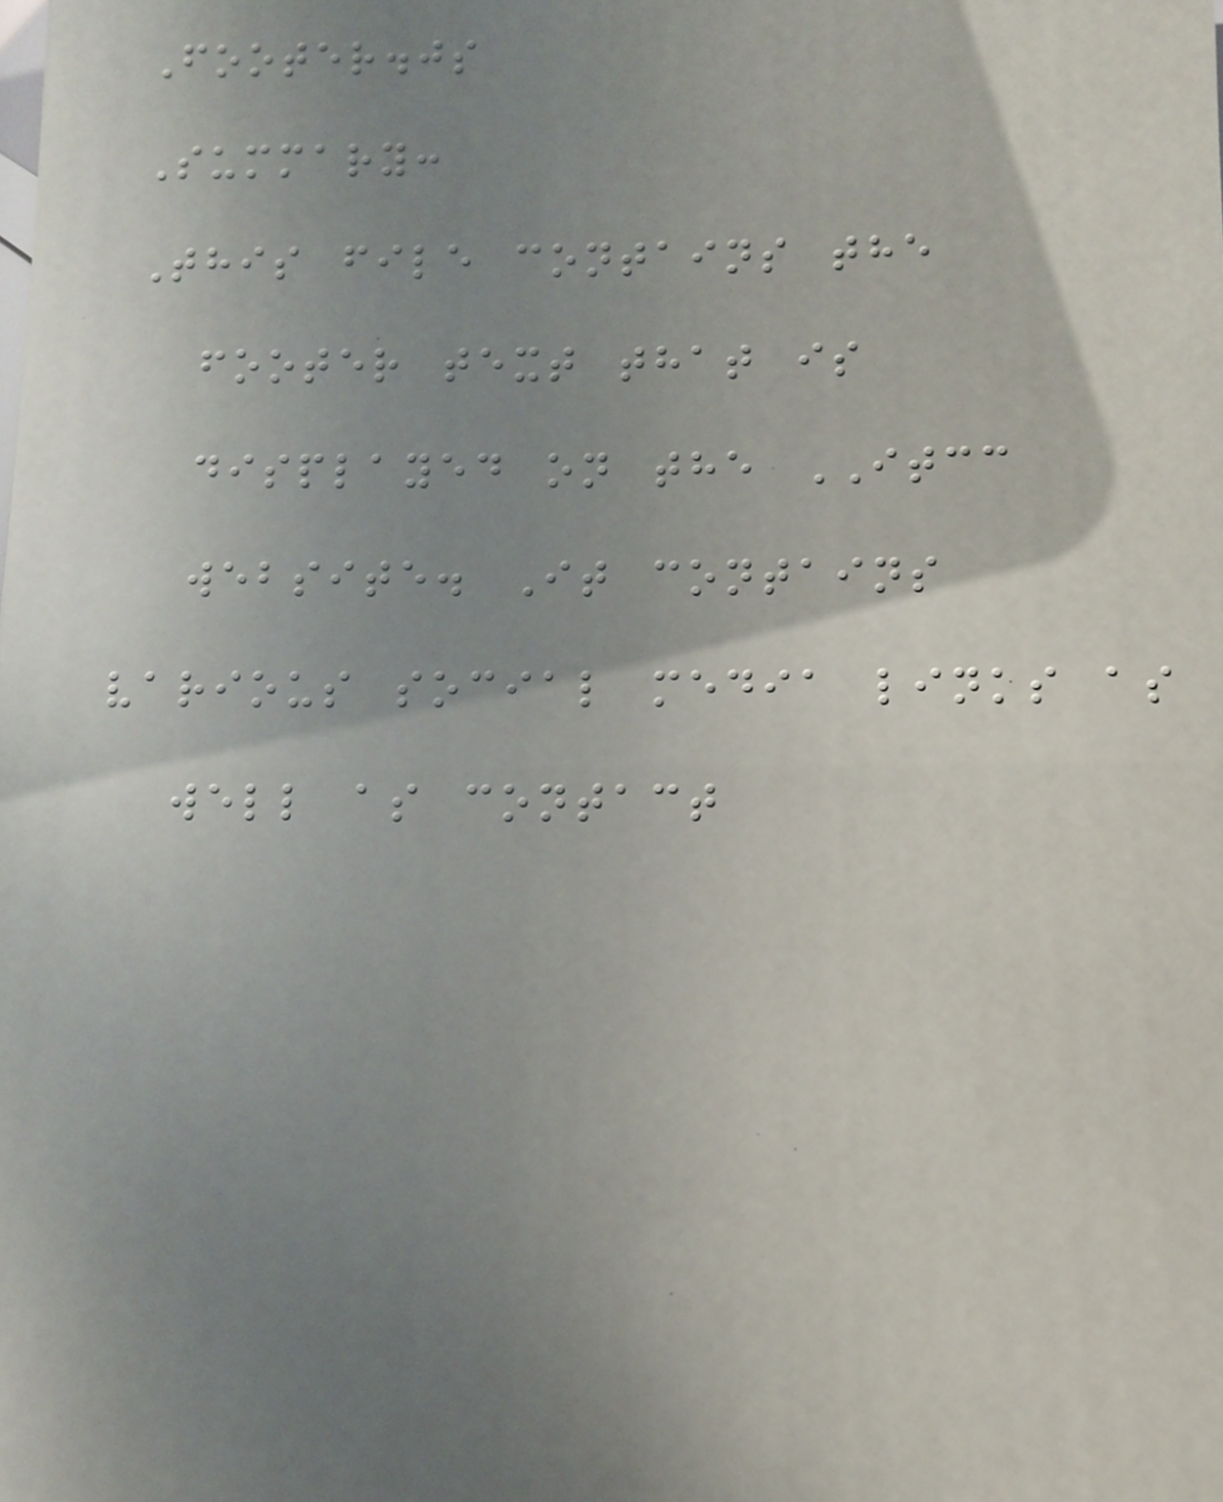Footer.js
Summary:
This file contains the
footer text that is
displayed on the ITCC
website. It contains
various social media links as
well as contact
